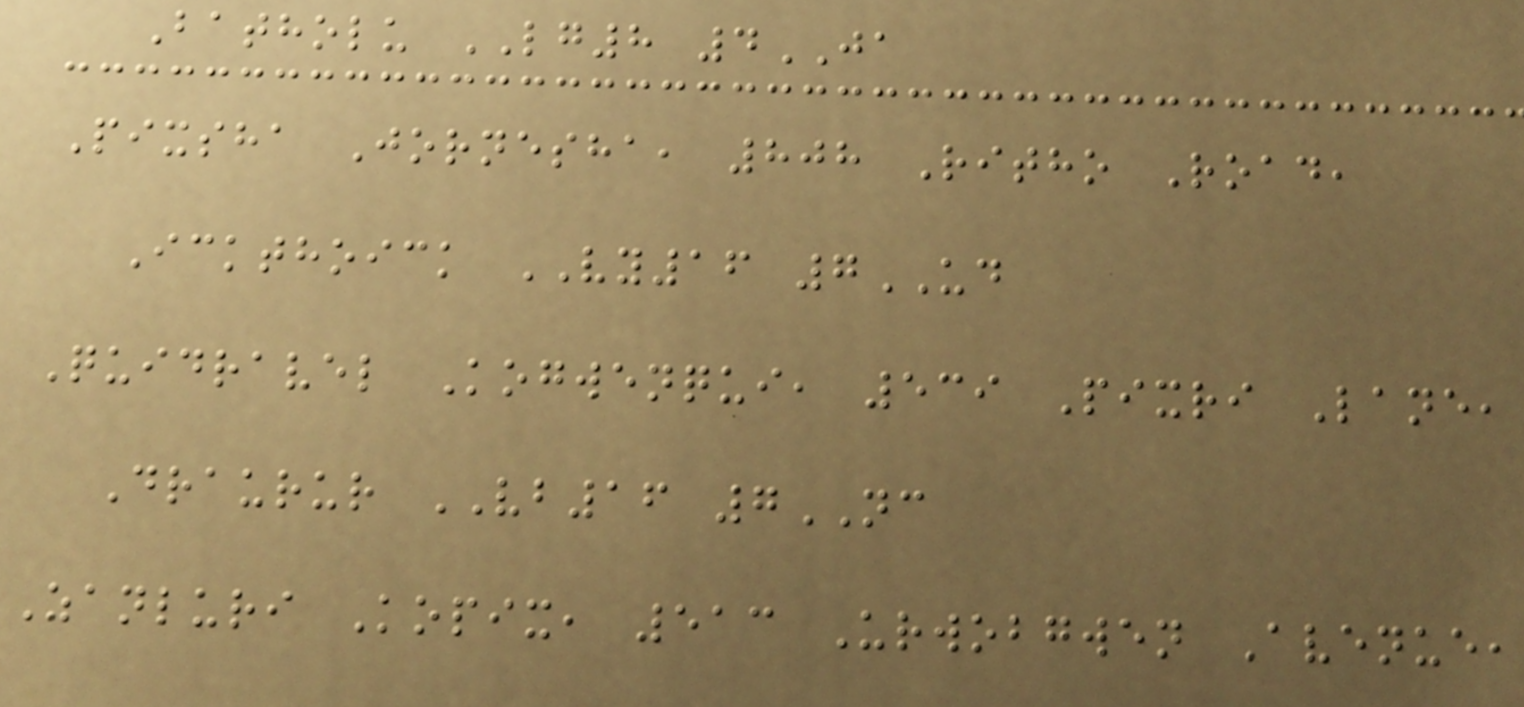Batholu LG8 4JA
Pixsha Jornesha, 808 Ritho Road,
Ickthoick VY16 7UD
Quidravel Kogwenqui, 539 Pixri Lane,
Draurur VB16 7NC
Zanluri Kopix, 513 Urwobgwen Avenue,
